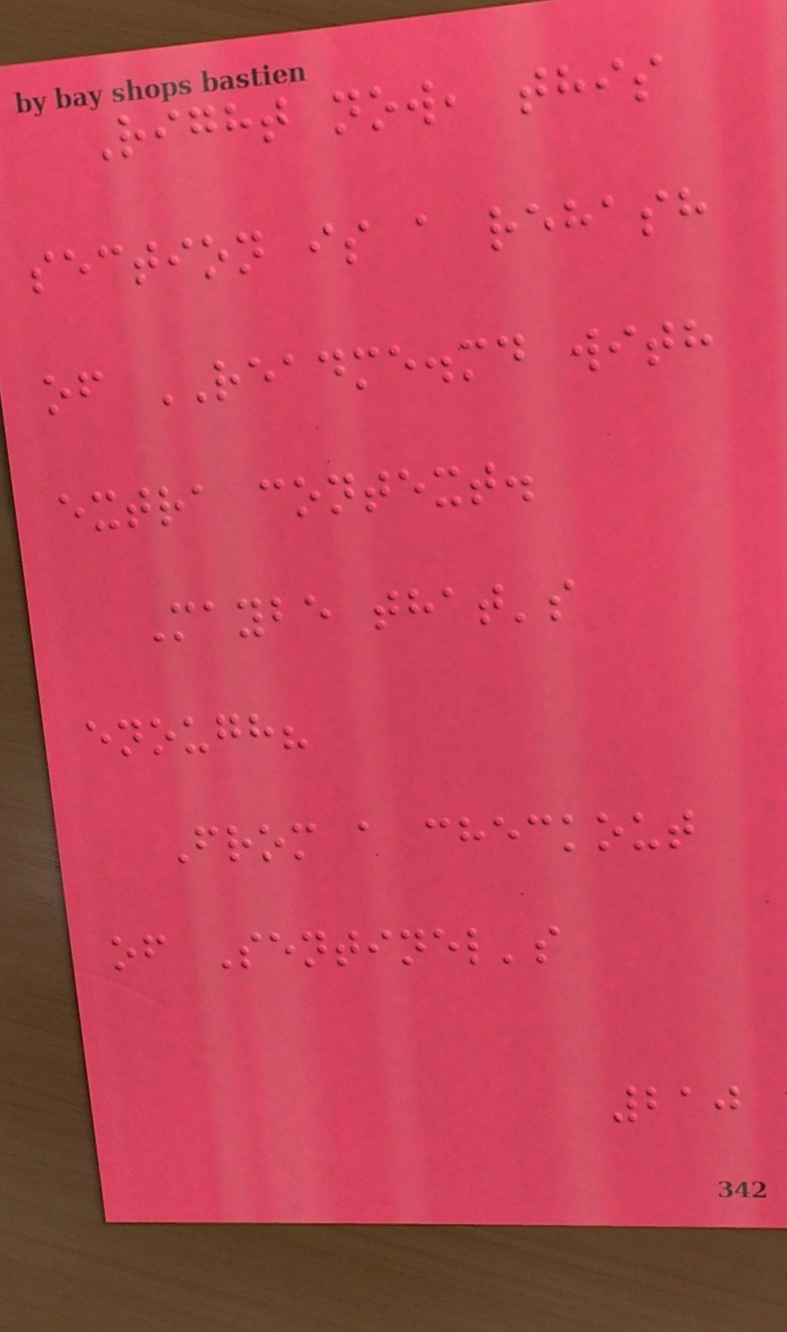Right now, this
section is a rehash
of README.md with
extra context.
Maybe that's
enough?
From a checkout
of Sentinel's
210
